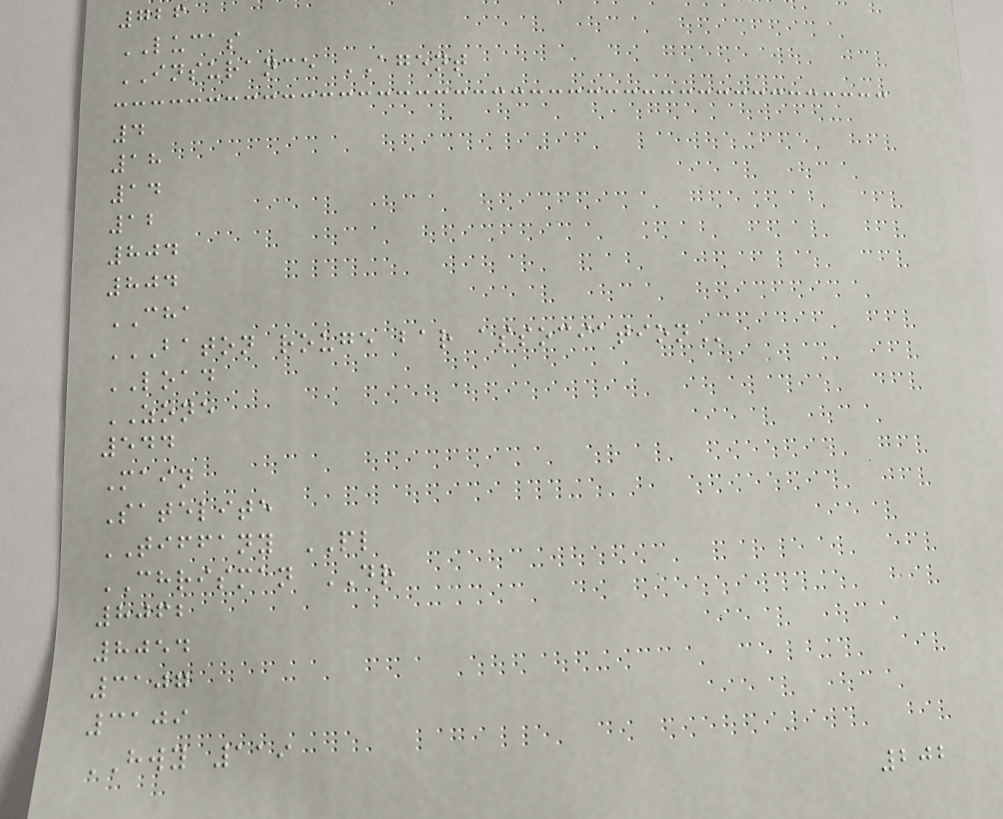726
LUCAS
INSURANCE AGENT
4
18
14
12
804
804
CHA
BATON ROUGE BAR ASSOCIATION
LOAD
ZONE
544
Main
Satelite
TIFFANY PL
CHRISMAN DR
8062
8054
3107
3109
HWY 119
202
